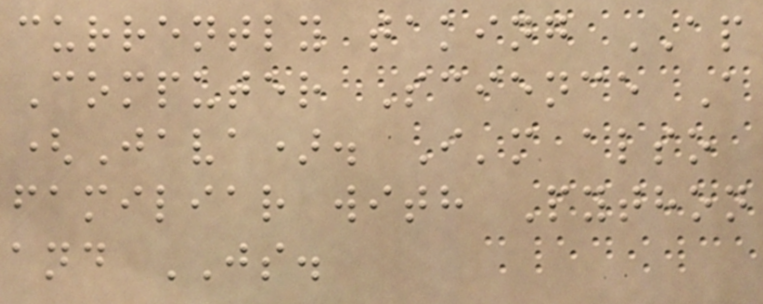currently taking AP
Computer Science A
(Java). I'm also
familiar with Python
and JS.
